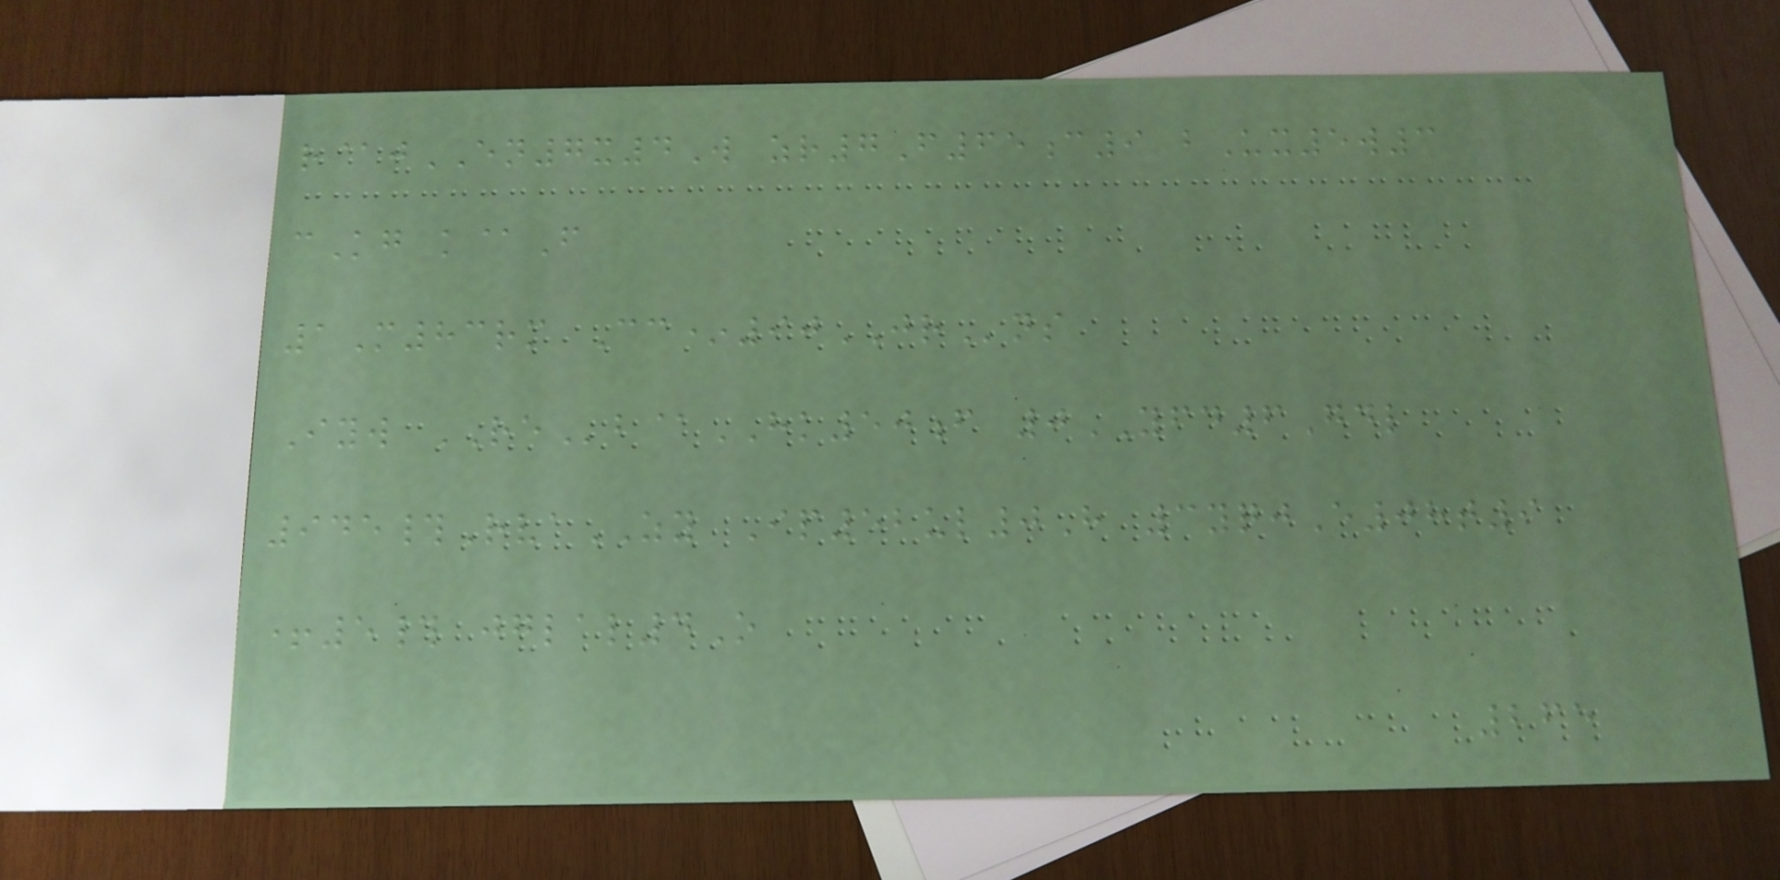r@jEN7x4W zr7F65c9 bUx5w3
cKg k@F
1M83rm Cc*90JRns
Iyw REb@HK50f 0YFD6Gdl
945#RvaZY Ip52ul0H 3yqjE08t9
+5# jglal4O
265
